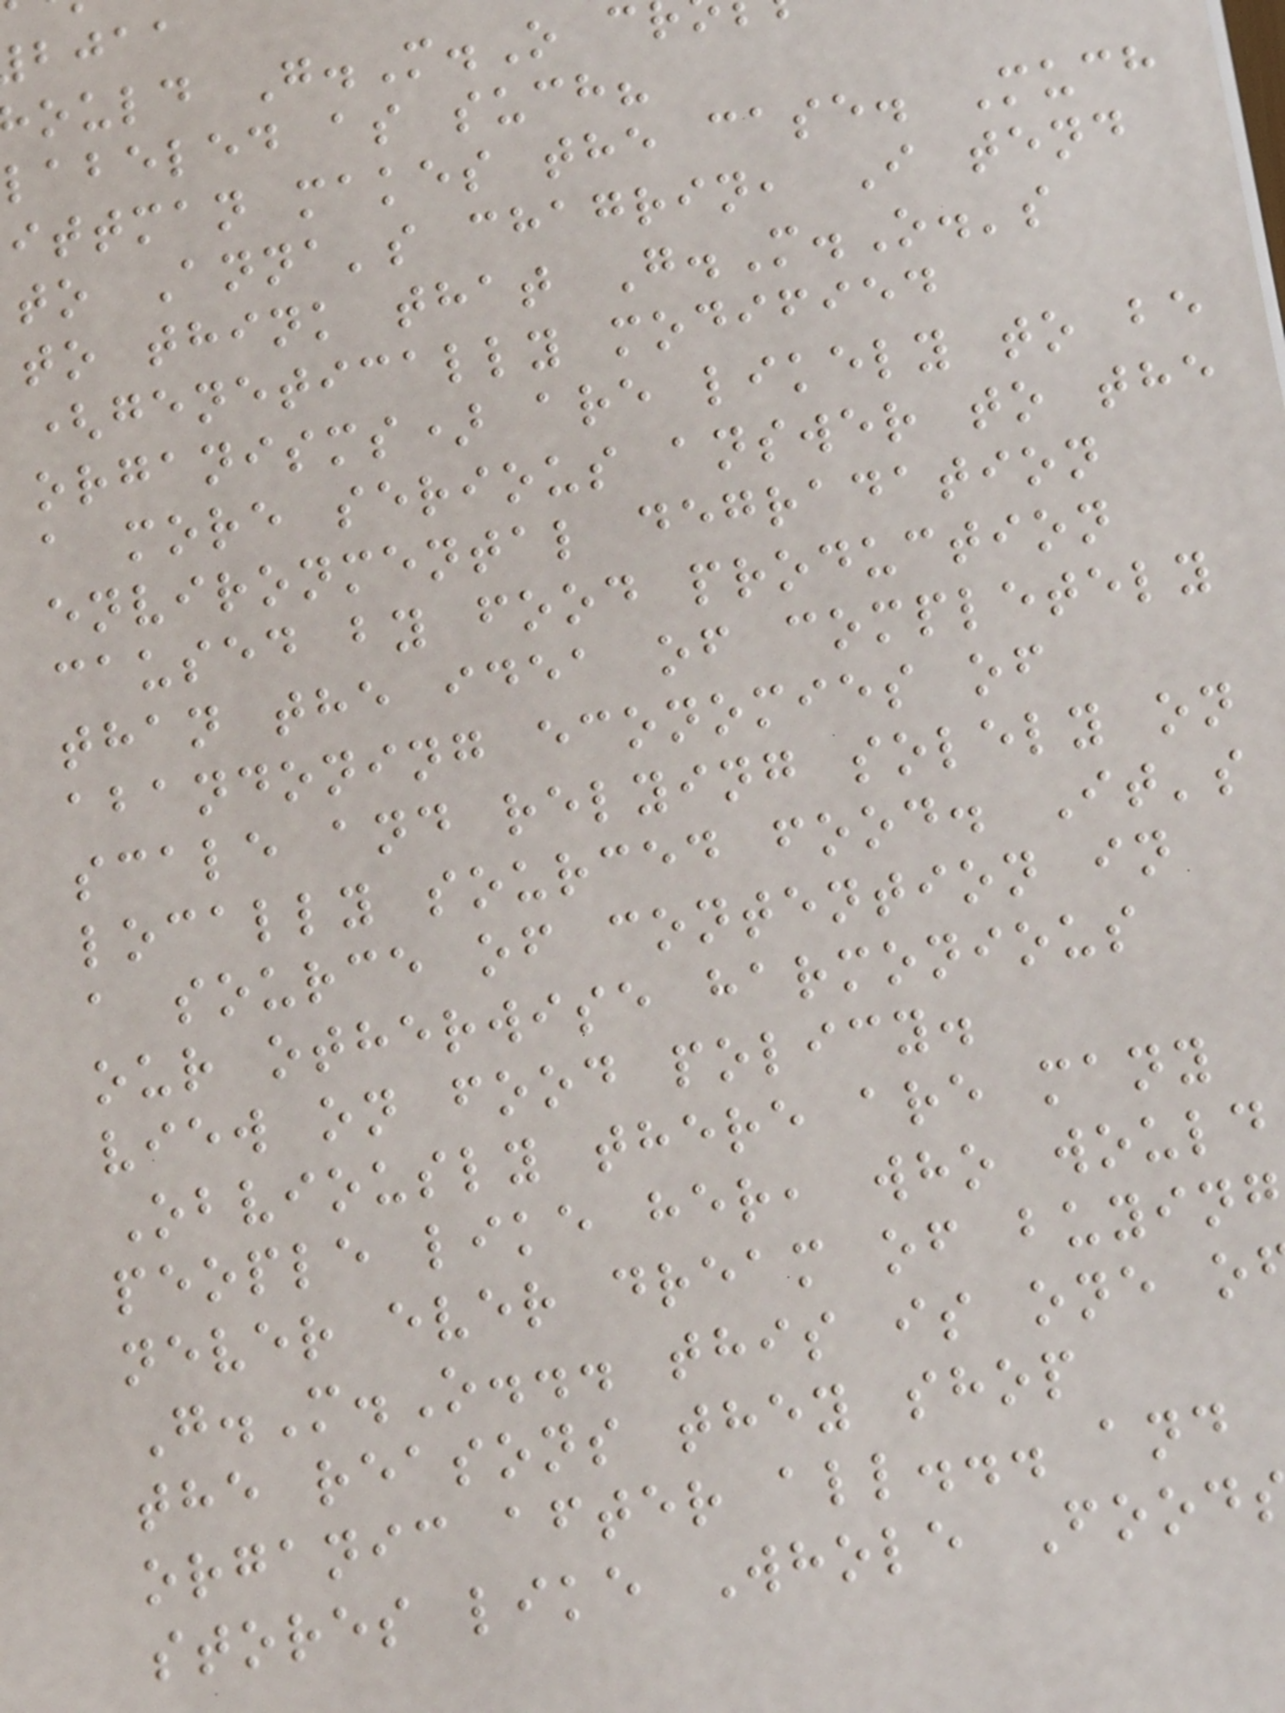bjaa
ould G.M.O c
labeled as such?
ittman makes the case. Much
to Anna's chagrin, I tend
to think that G.M.O.'s
(genetically modified
organisms) are likely to be
a more serious answer to the
environmental degradation
caused by food production
than the idea of completely
abandoning economies of
scale and relying solely on
locally sourced food. It's
a source of contention in
our otherwise harmonious
view on food policy.
Obviously there are many
people like her, who would
never ever dream of buying
G.M.O... this is one o
the reasons they shop
organic after all... and
stores like Whole Food
